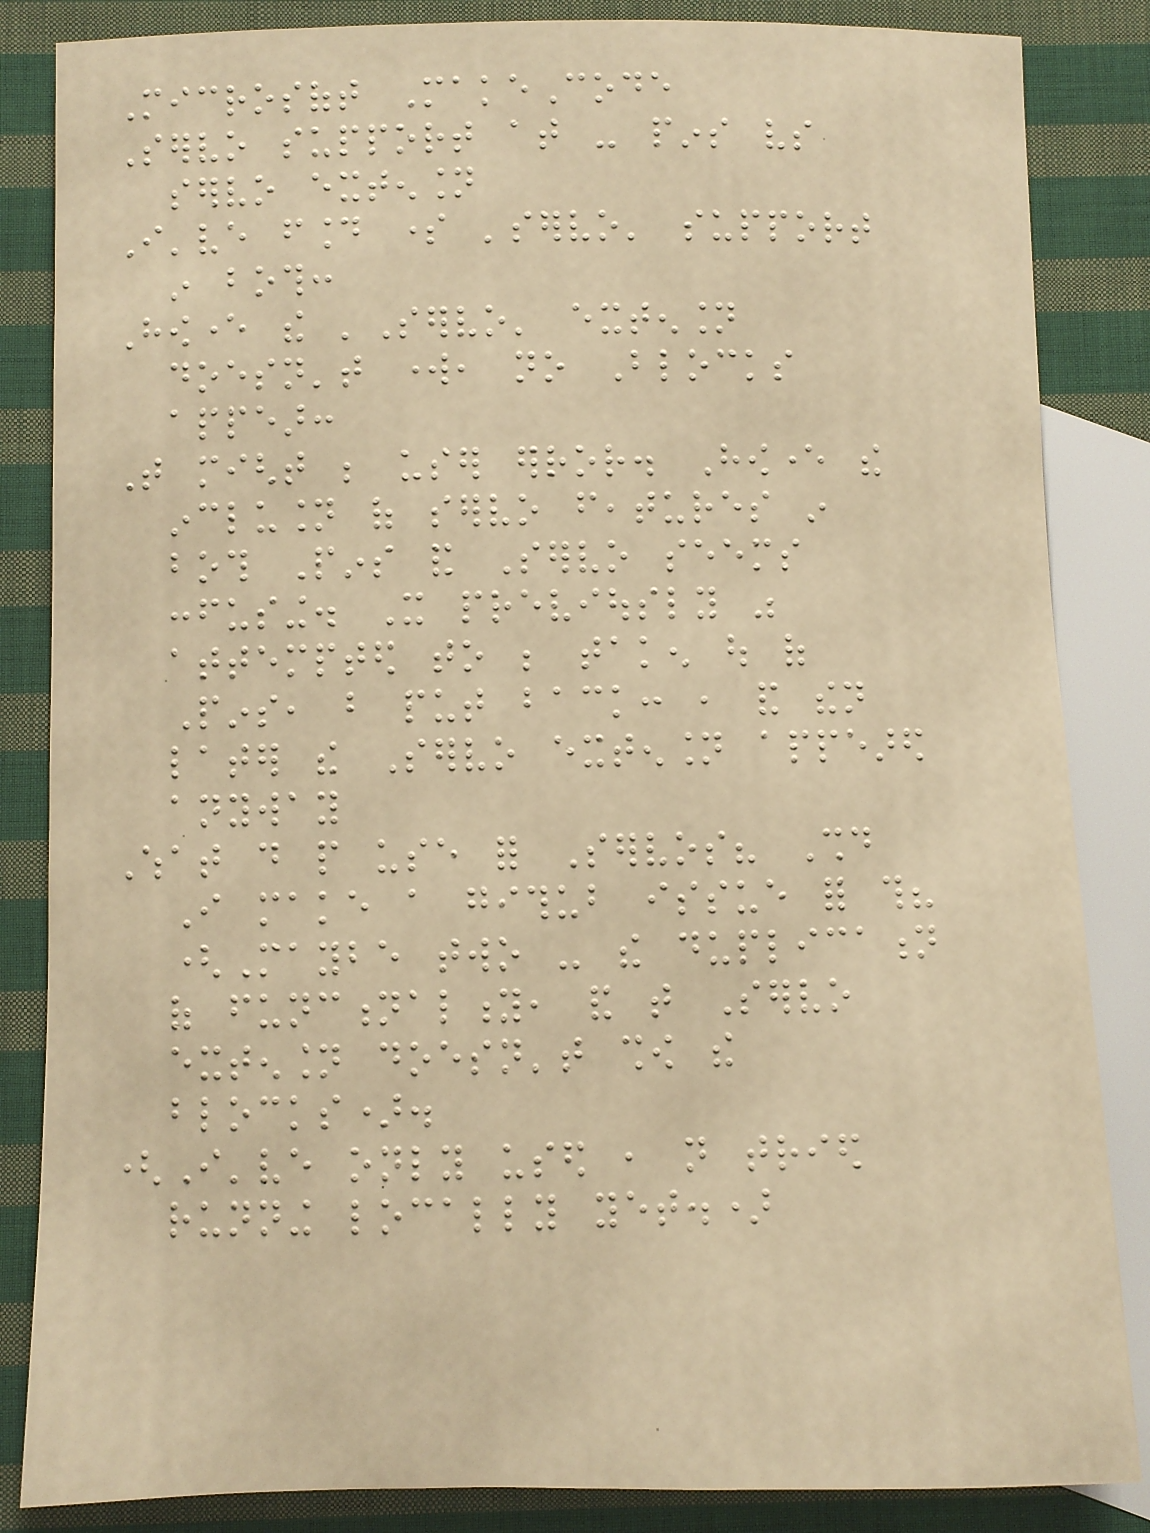Microsoft MakeCode
Servo support at - pins vs
servo extension
I've found some 'servo' support
in both:
However the 'Servo' extension
doesn't work, no Blocks
appear:
That might be user error. However the
inclusion of servo features in
both Pins and Servo seems
confusing. It previously was
attempted to be taken out of
Pins, but put back: , and then
later the Servo extension appeared
anyway
What do people use for Servos? Should
I make a github issue for this?
(Maybe two - the duplication
of functionality, and that Servo
extension doesn't show the
blocks).
(I've only used , not tried
running locally yet.)
